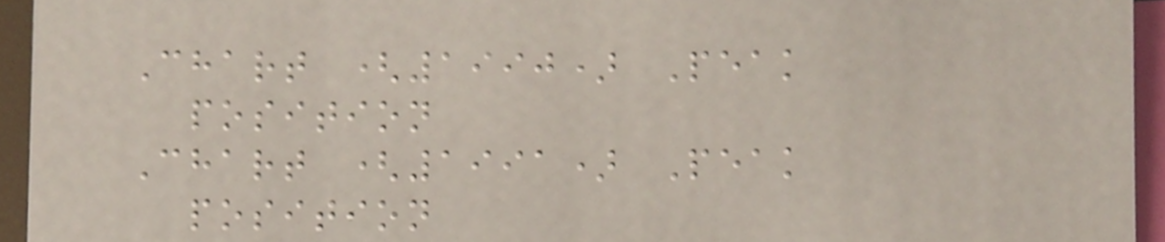Chart (1990) Peak
position
Chart (1991) Peak
position
